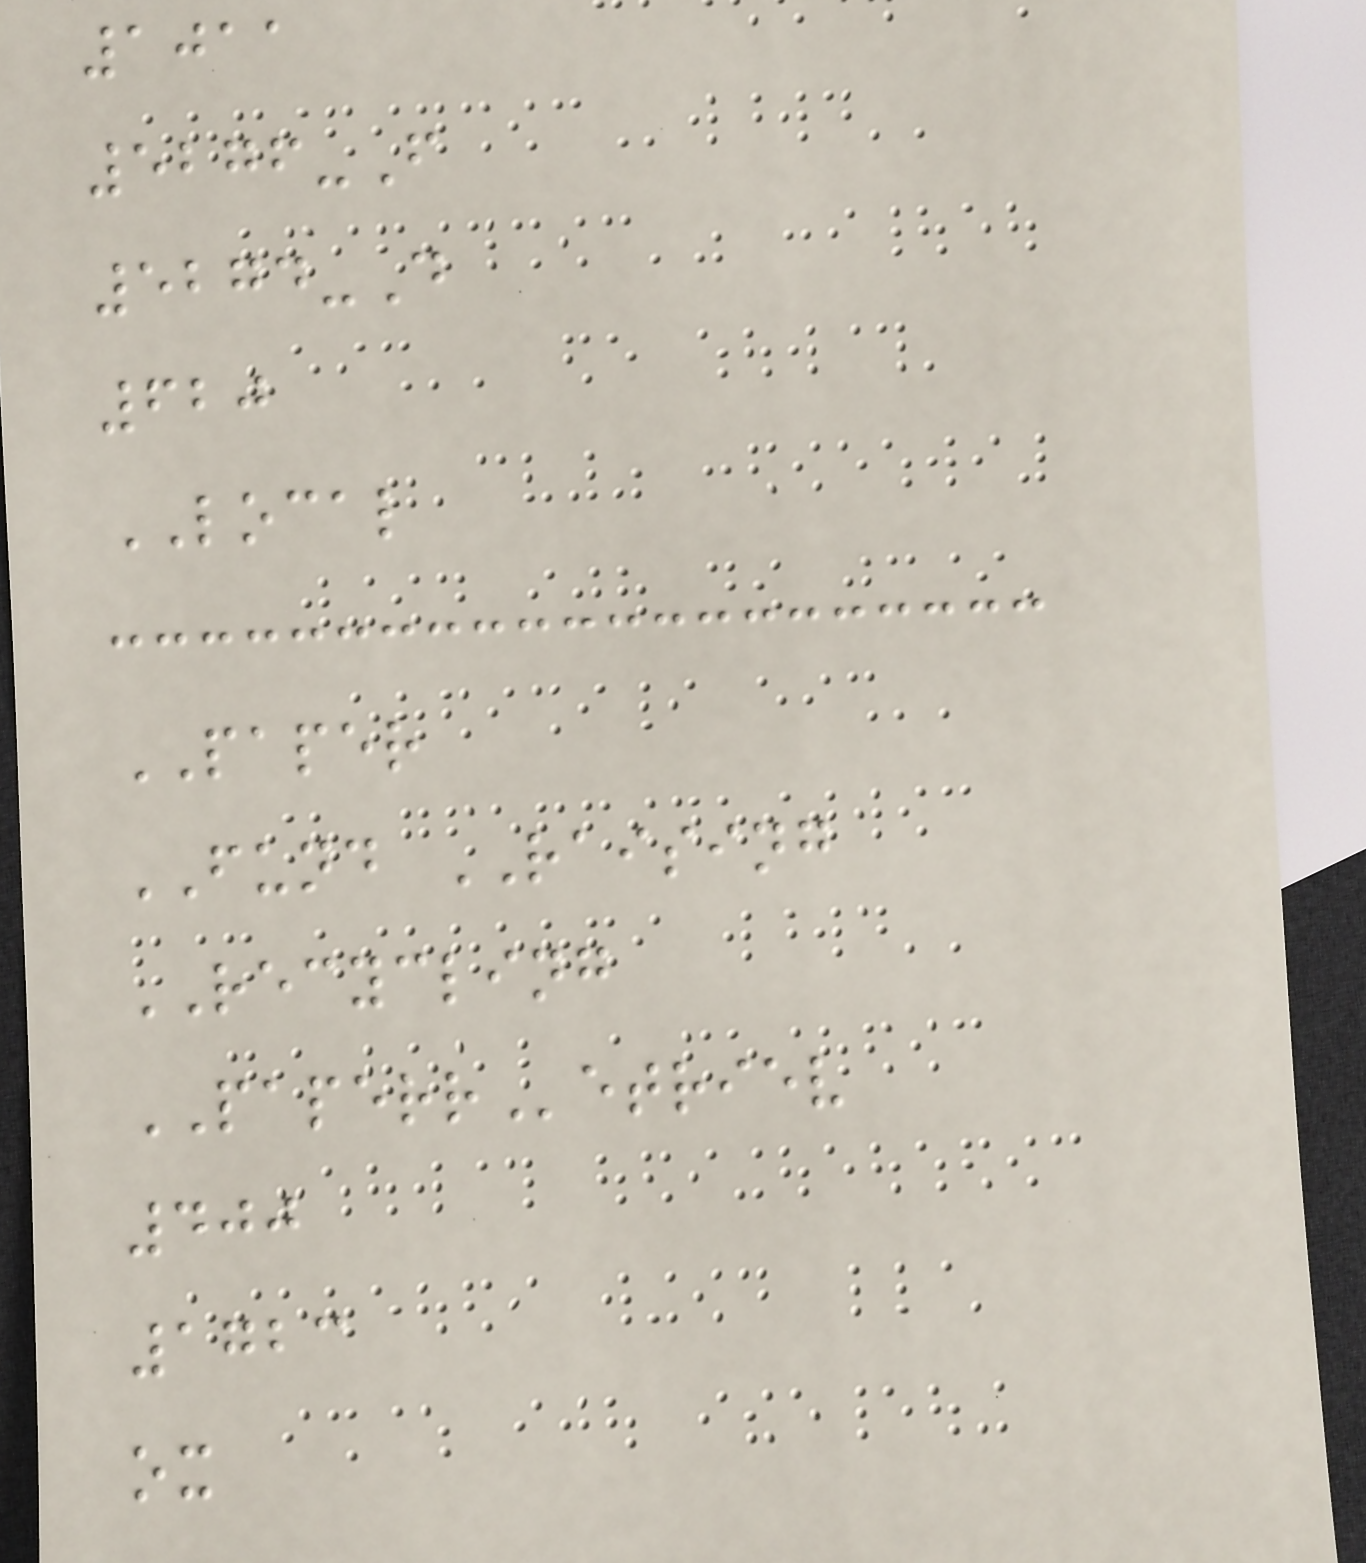1011
5276-F
5274-D
620
LOCAL
PAPER
FUND RAISING
RECYCLING
PAPERRetriev
400
1723
ox
